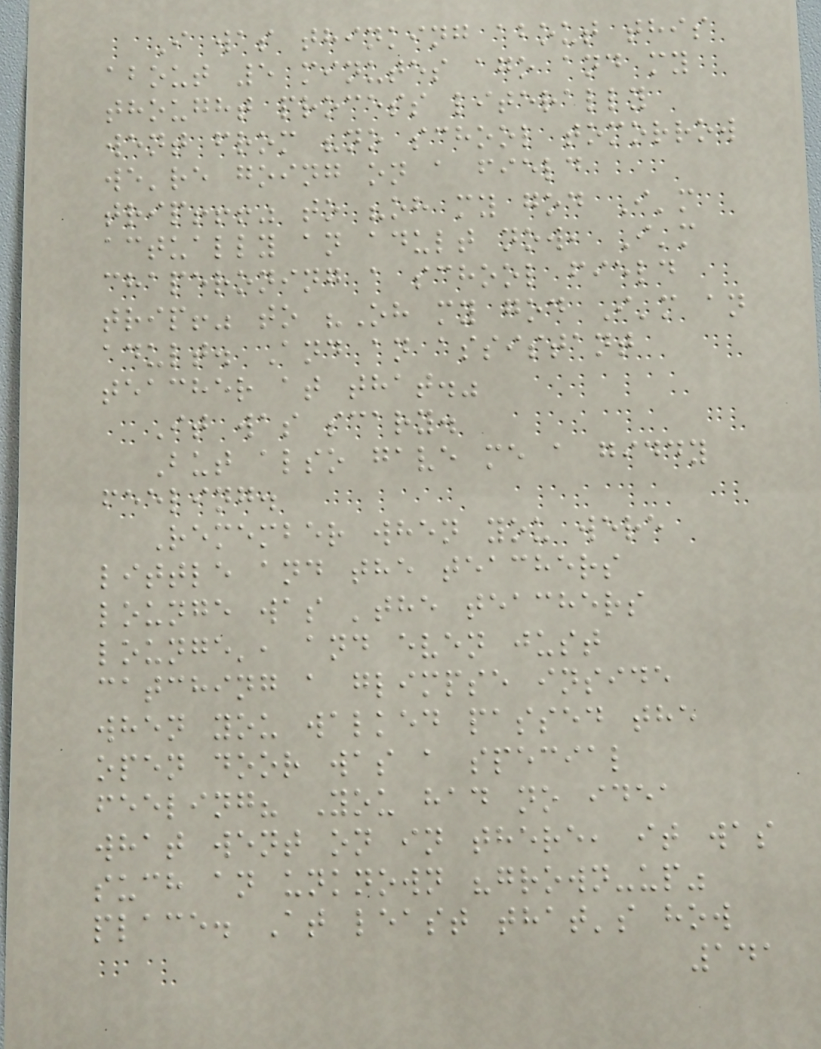I was thinking about this
about 5 minutes ago and my
thought process literally
went from "no school tomorrow
we're going on a field
trip!!!" to "oh my god I'm
actually an adult now, I'm
chaperoning a school field
trip!" to "Oh my god I'm an
adult. And an assistant
teacher at that."
It was scary.
But also gave me a giddy
feeling.
Remember when you were
little and the teachers
lounge was 'the teachers
lounge', and even just
catching a glimpse inside
when you walked passed the
open door was a special
feeling? You had no idea
what went on in there, it was
such an unknown "grown-up"
place. At least that's how
141
